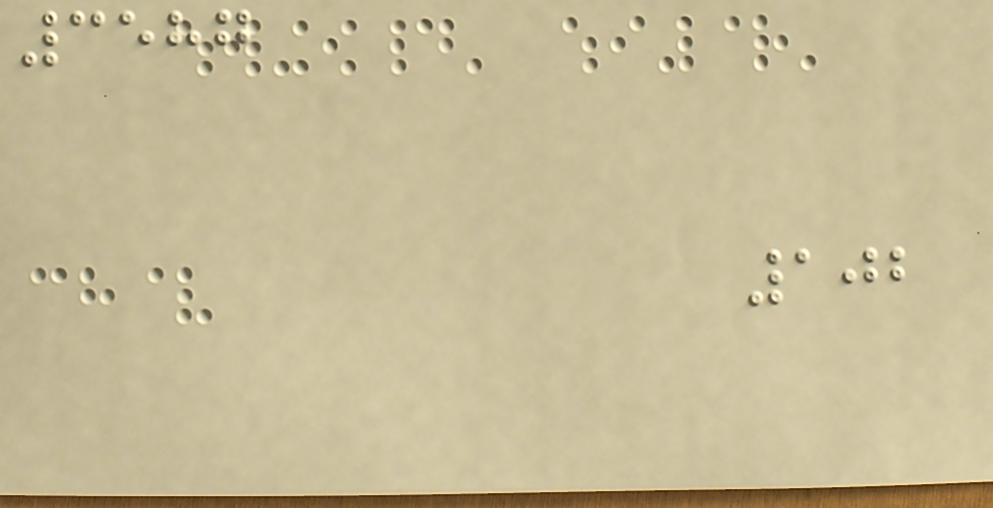3587
102
